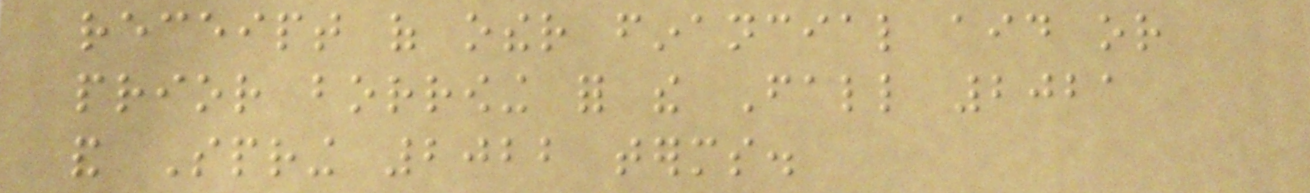receipt of other financial aid or
prior borrowing for the Fall 2021
and Spring 2022 terms.
